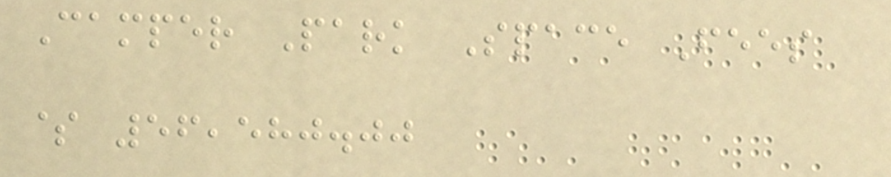Camper Park Space Fees
$ 56,580.00
